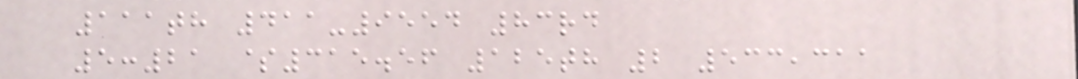111th 411-9554 83rd
5:21 $315.56 125th 2 533,311
